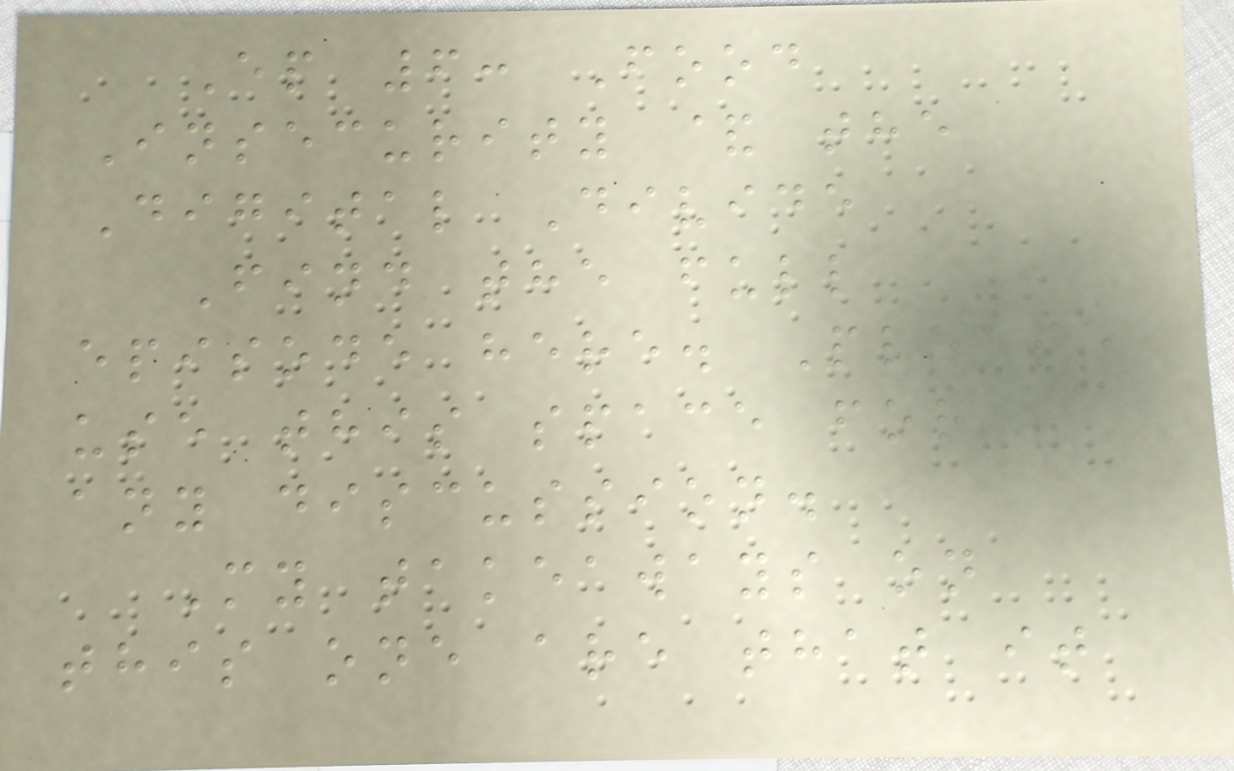Ep 6: Food
Insecurity & the
Digital Divide
Find the full
episode here. Please
use this space for
any discussion.
My takeaways on
this one are that it
